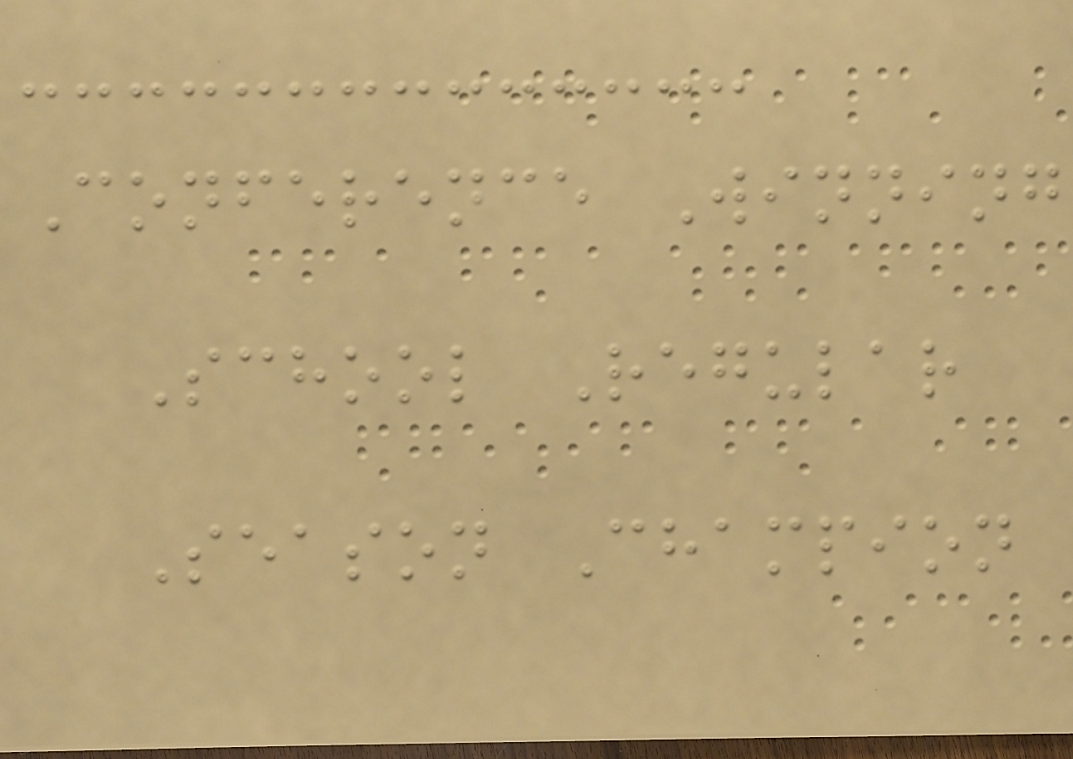Conference Winning
School Regular
Season Champion
